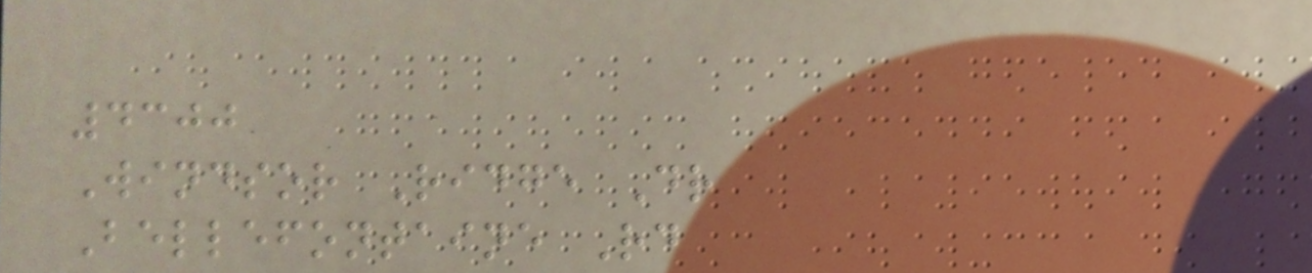4300
Windsor Ridge Dr
Bellefontaine Rd
